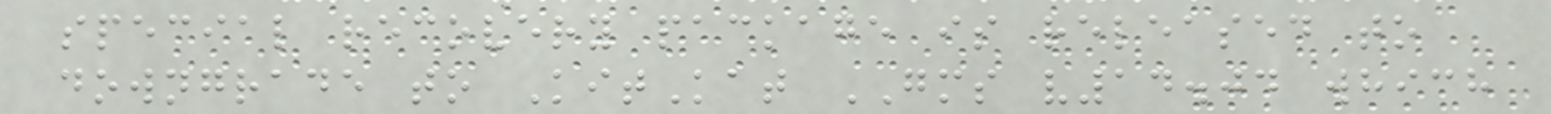special recovery package is released to
downgrade to KitKat GMS v14.04 which
